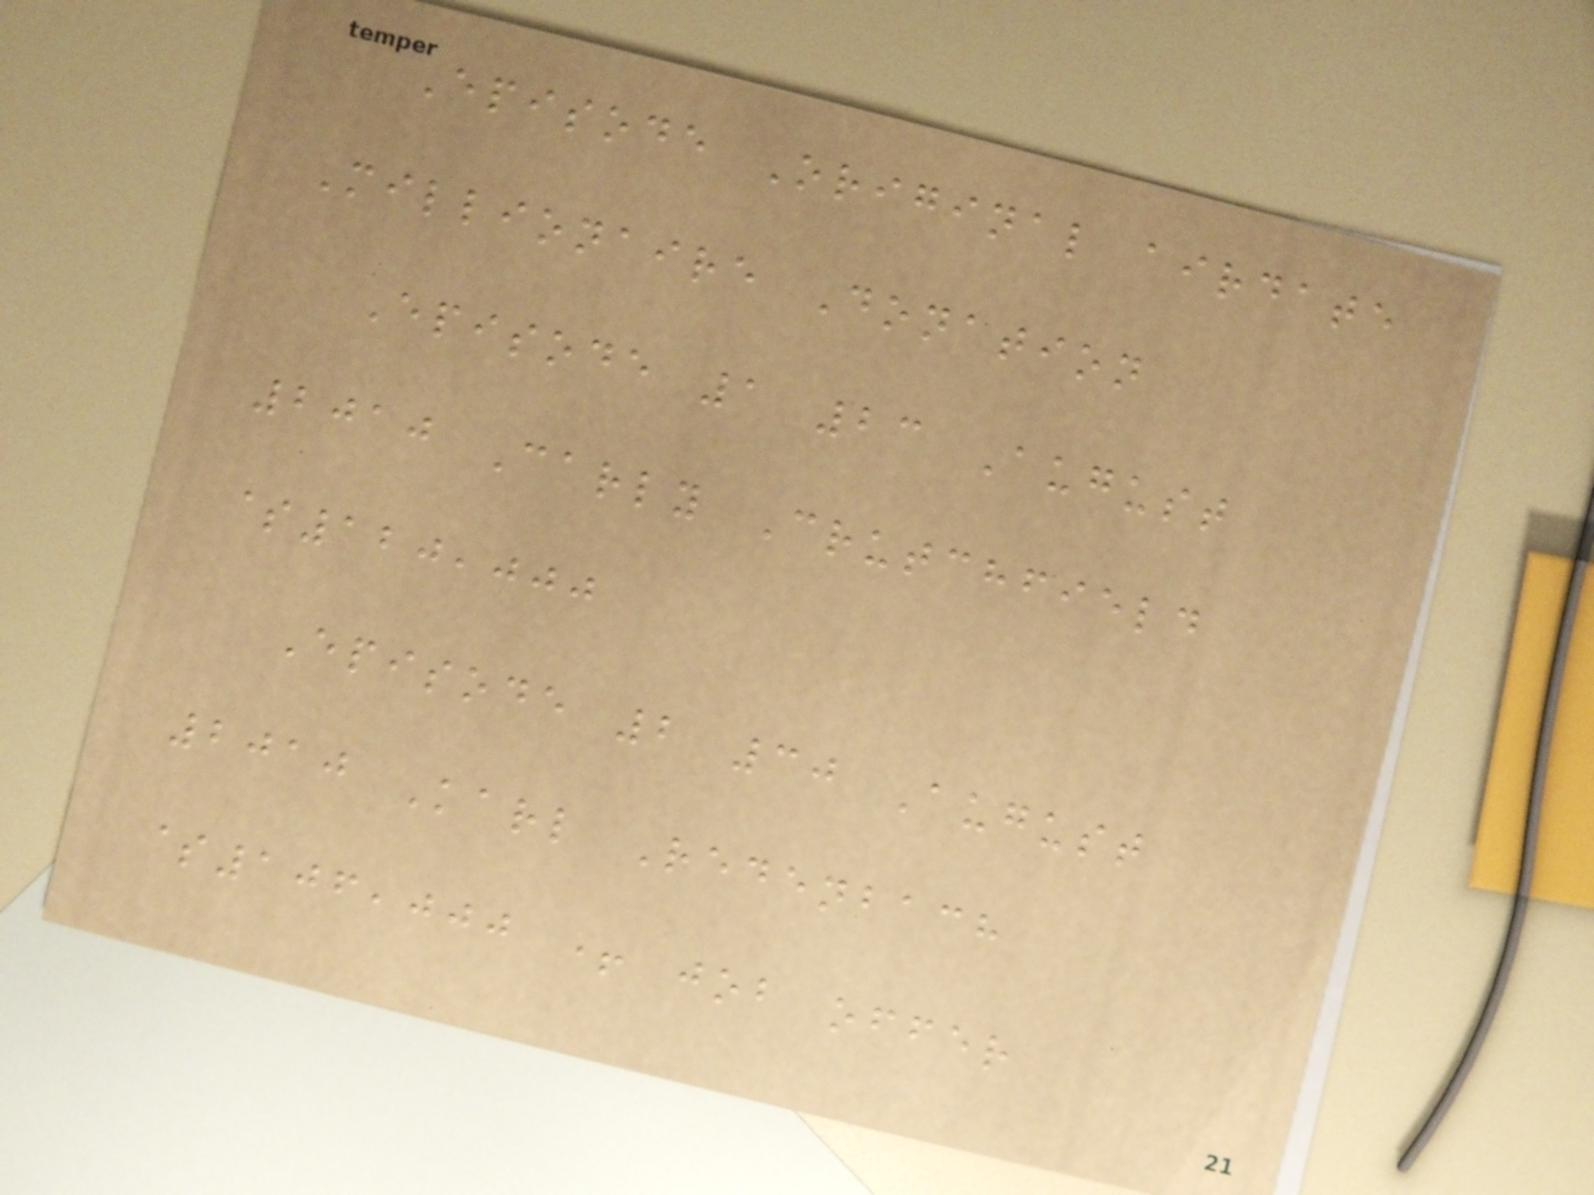Episode Original airdate
Millionaire Donation
Episode 1 23 August
2010 Carly Crutchfield
$120,000
Episode 2 30 August
2010 Karl Redenbach
$106,000 + job offer
